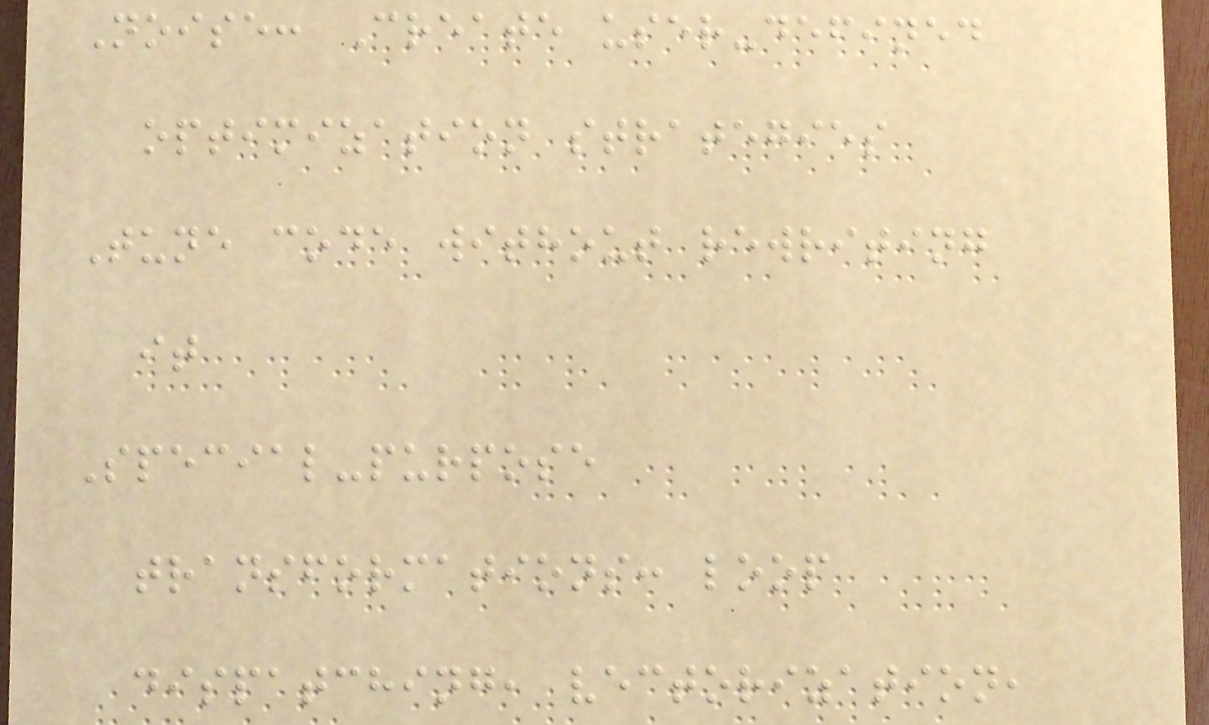Noise: Create user-defined
optimization strategies
Tune code without rewriting
it
Special-purpose
transformations: loop
dispatching, vectorization,
